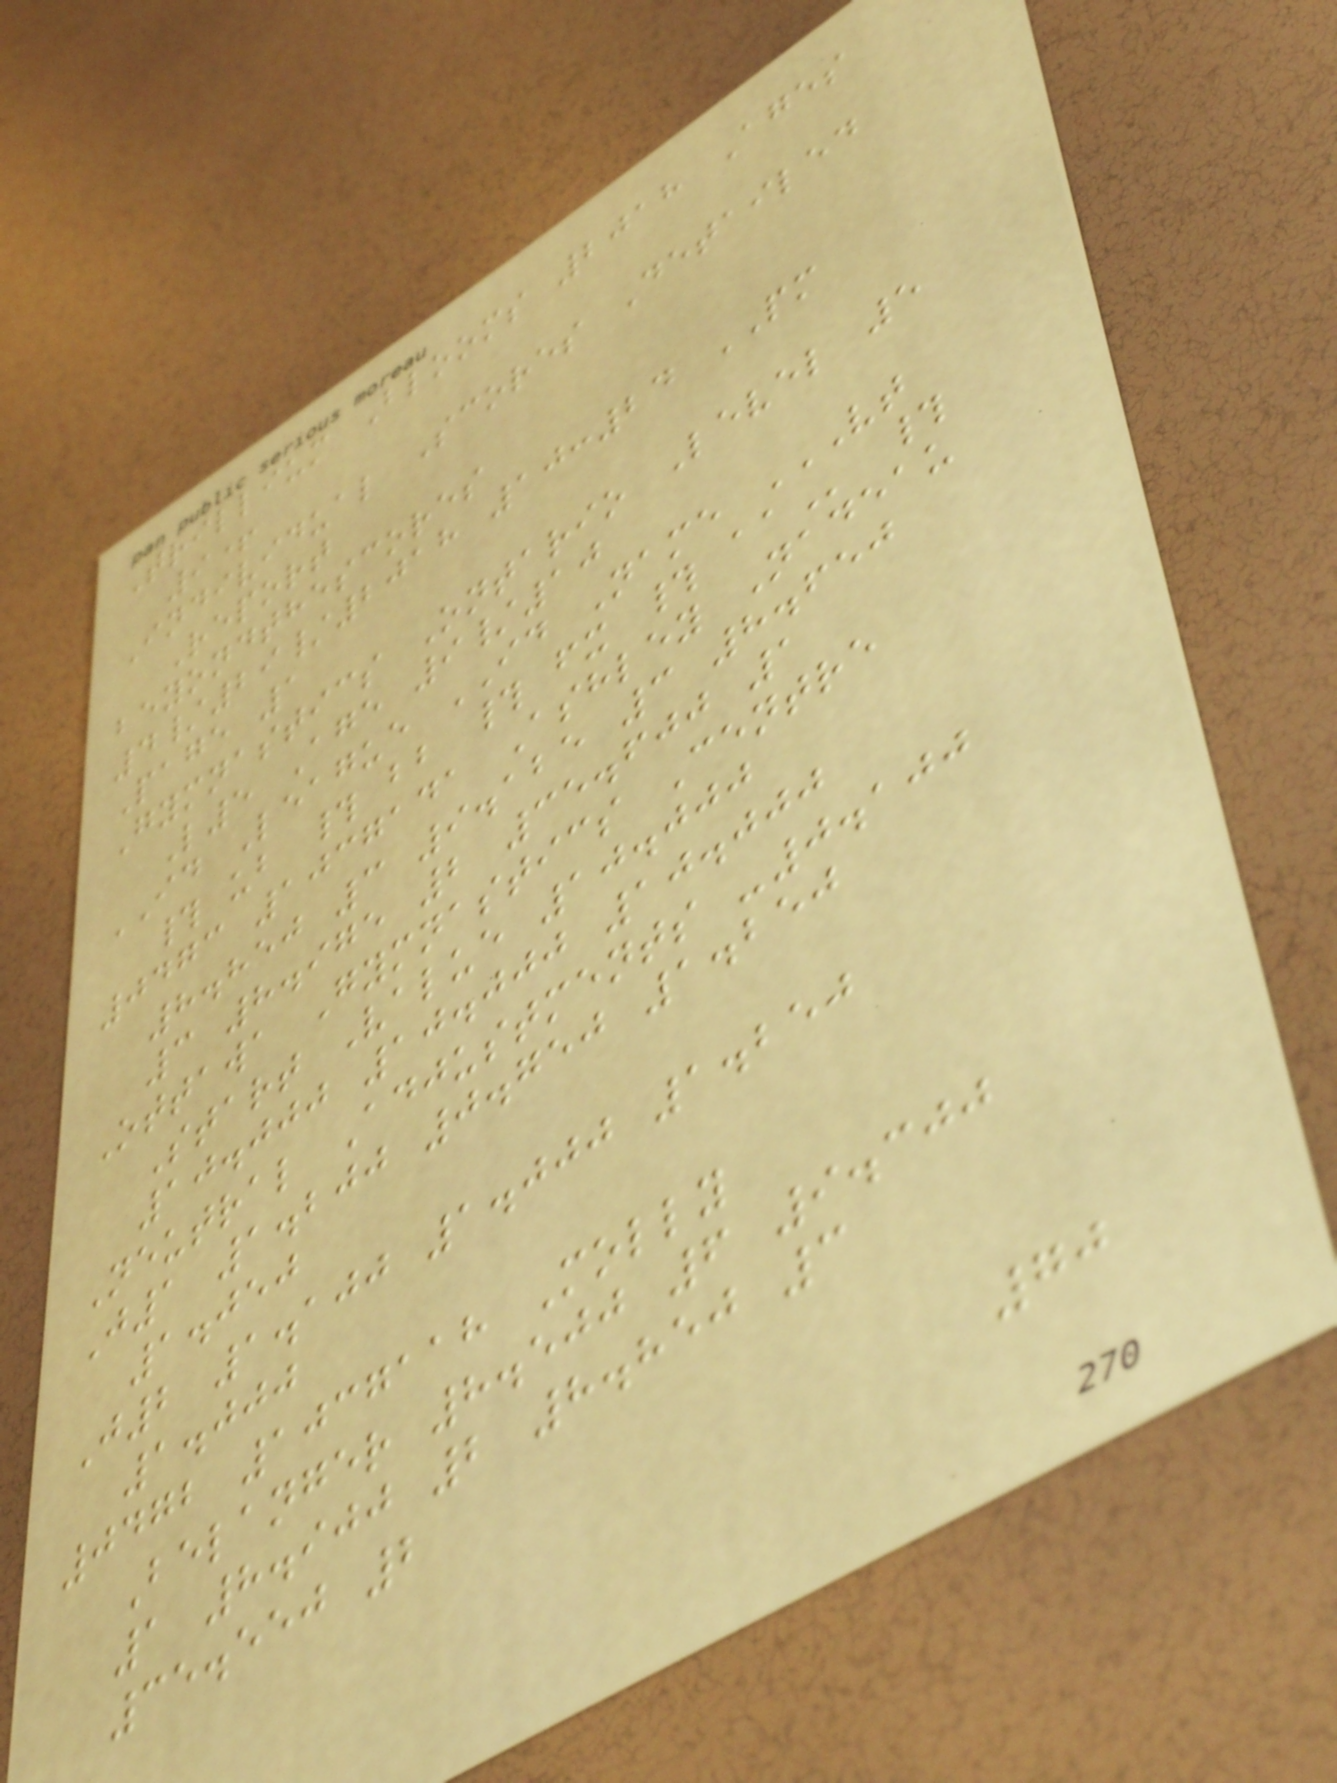Trillium Blooms 2018 Ages
9+
Individual Scores Detailed
Report
beyondthescores
4/29/2018 10:24 PM
Page 1
Gymnastics Ontario Level 5
L5 Age 9/10
ID League ID Name VT
# UB # BB # FX # AA #
0473 1037141 Ashley Nadeau
8.850 3 9.125 3 8.650
3 8.975 2 35.600 1
Ottawa Gymnastics Centre
Start Value 10.000
10.000 10.000 10.000
Neutral Adjustments -0.100
J1 1.200 0.750 1.250
1.050
J2 1.100 1.000 1.250
1.000
0472 1037118 Molly
Belanger 8.500 6 9.300
1 8.900 2 8.850 3
35.550 2
70
